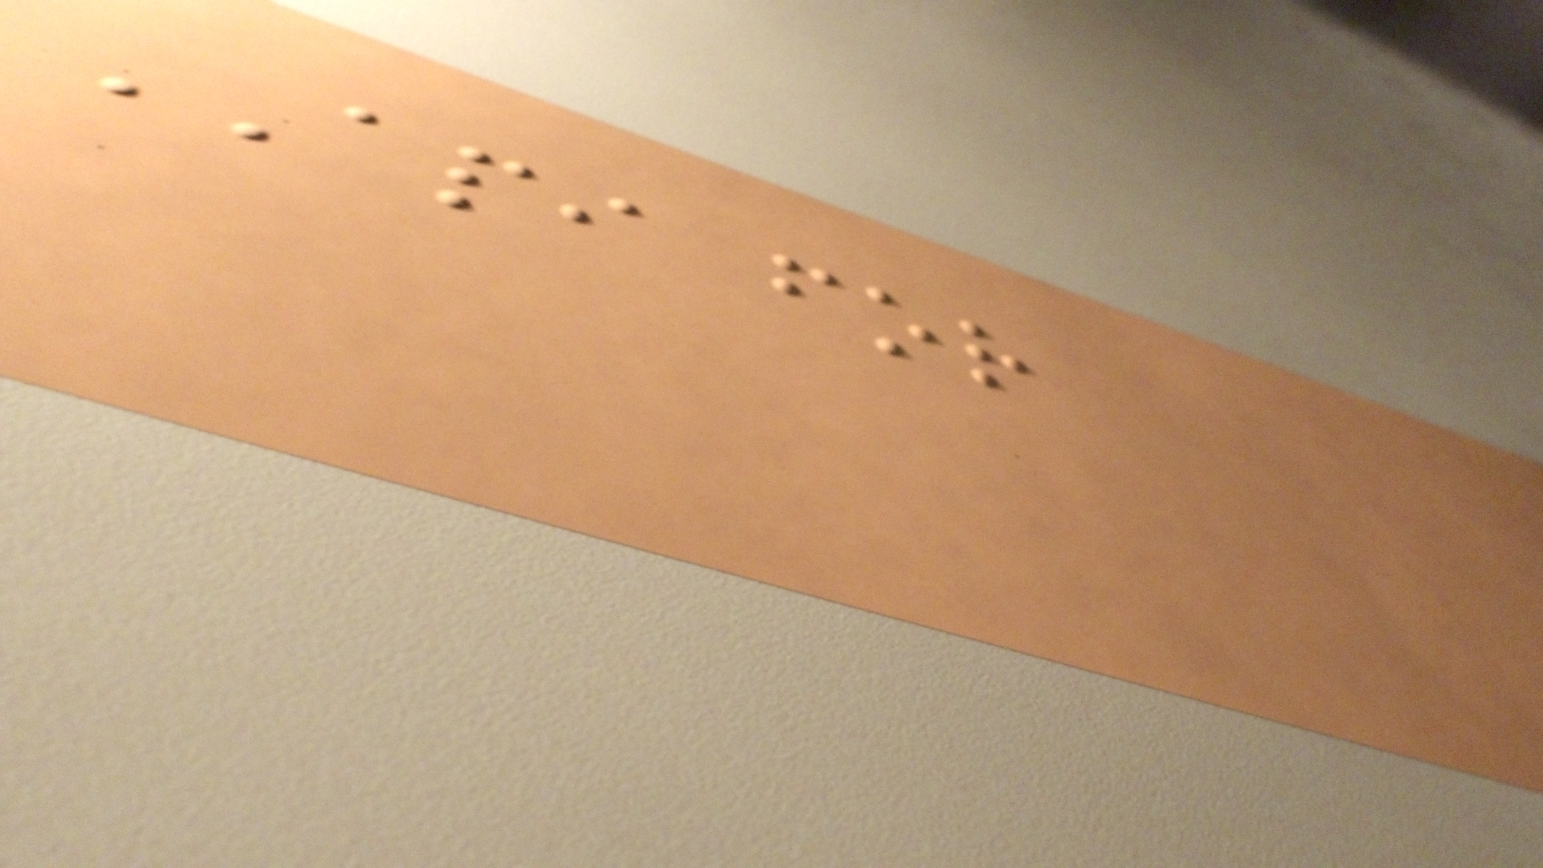API for
